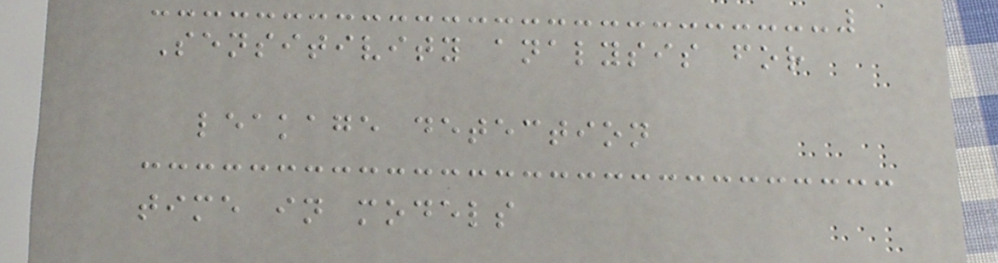Sensitivity analysis for
leakage detection
time in models
